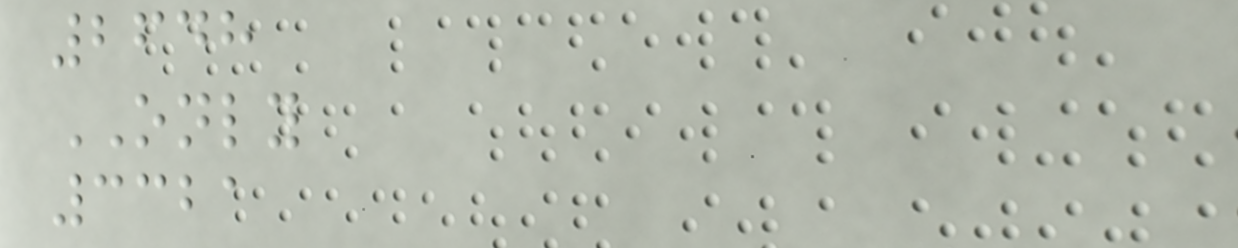2648
ONLY
3321
